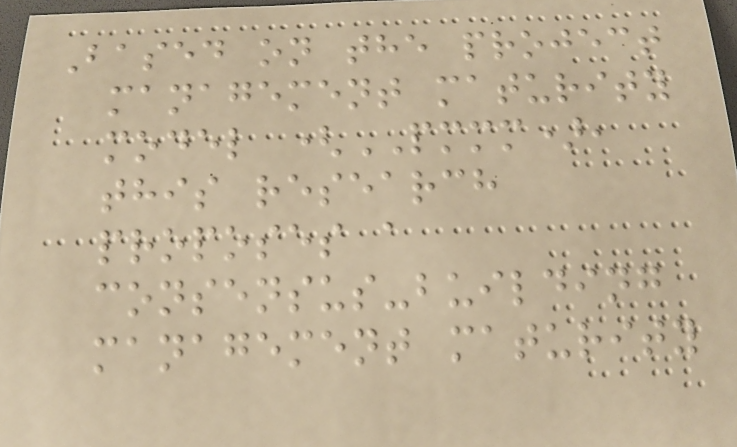Based on the project
management maturity
model (PMMM),
this research
proposes a
consensus-building
management maturity
